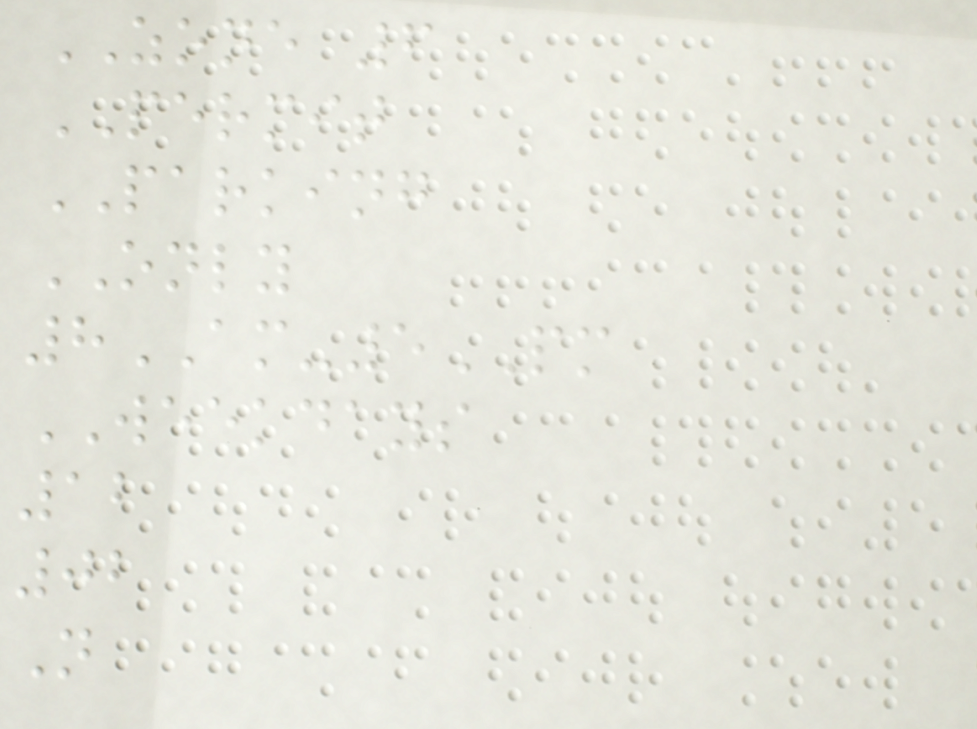ZONE 6
PERMIT
PARKING
ONLY
8AM-5PM
WEEKDAYS
12
02
N
